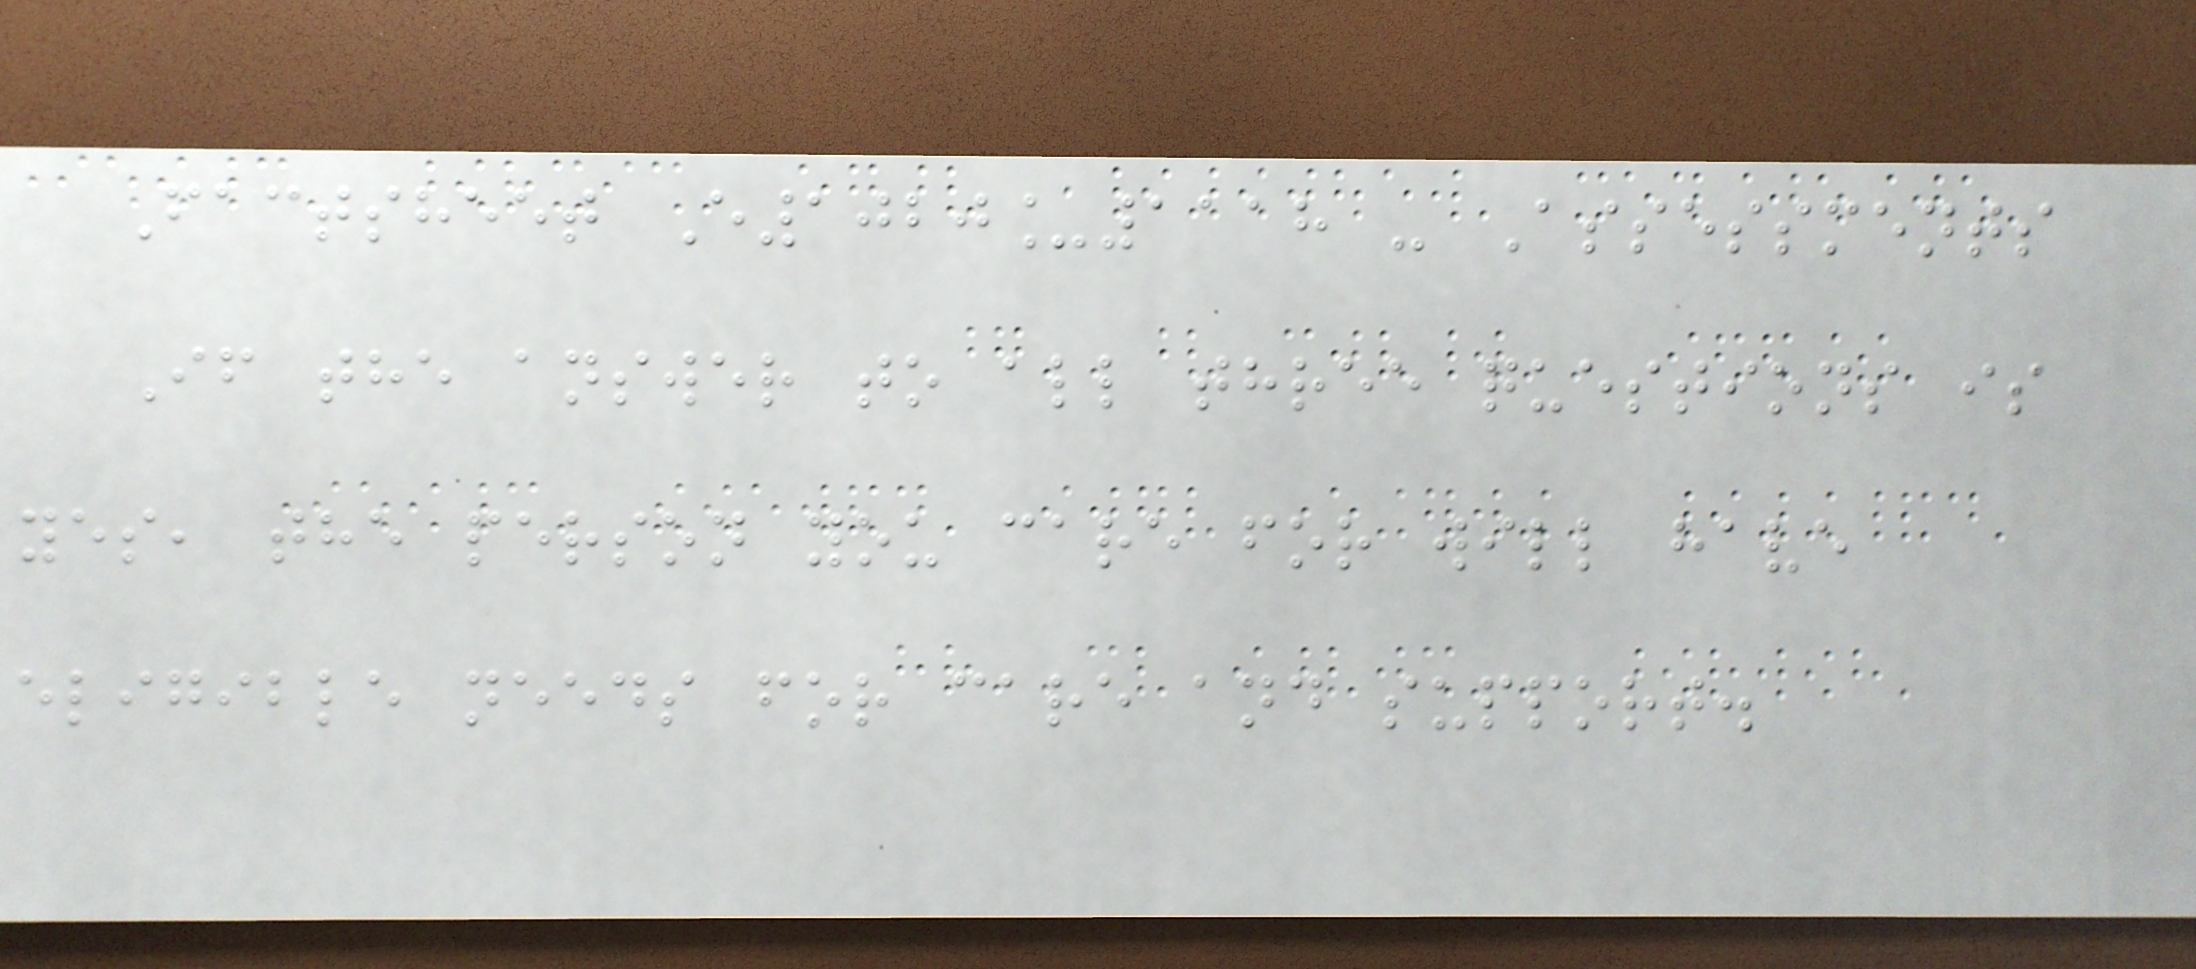Factsheet E1020_1118 - Assessments
If the answer to all three questions is
yes, the person you care for will have
eligible needs for care and support.
